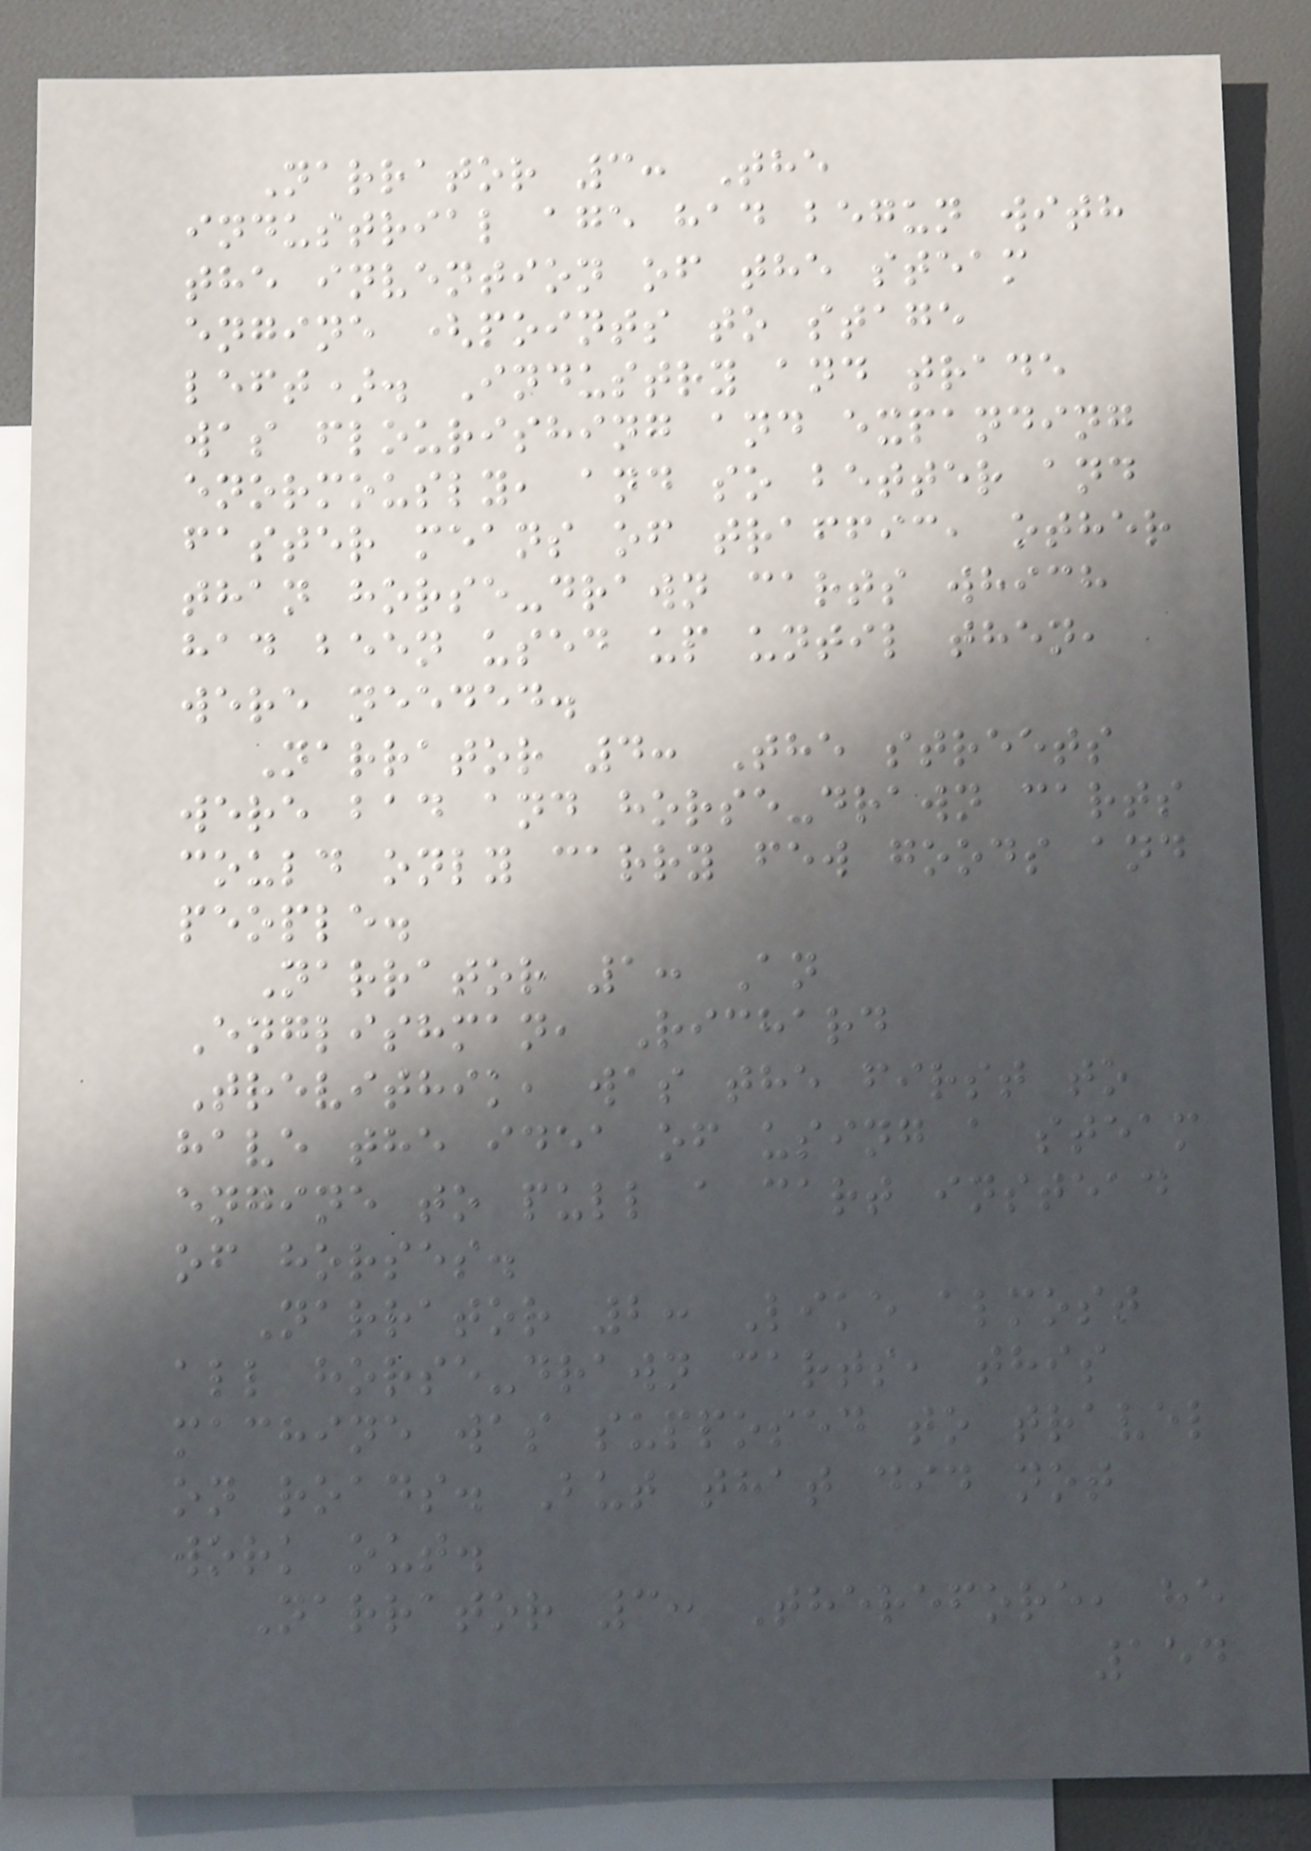Narrator 3: The
industrial age had begun with
the invention of the steam
engine (points to stage
left). Industry and trade
was flourishing and expanding
enormously, and so better and
faster means of traffic, other
than horse-drawn carts which
had been used up until then,
were needed.
Narrator 4: The streets
were bad and horse-drawn carts
could only carry few goods and
people.
Narrator 1: An
Englishman, Richard
Trevithik, was the first to
have the idea of using a steam
engine to pull a cart instead
of horses.
Narrator 2: Like almost
all horse-drawn carts, this
machine was supposed to travel
on roads. But that did not
work out.
Narrator 3: Therefore, he
154
